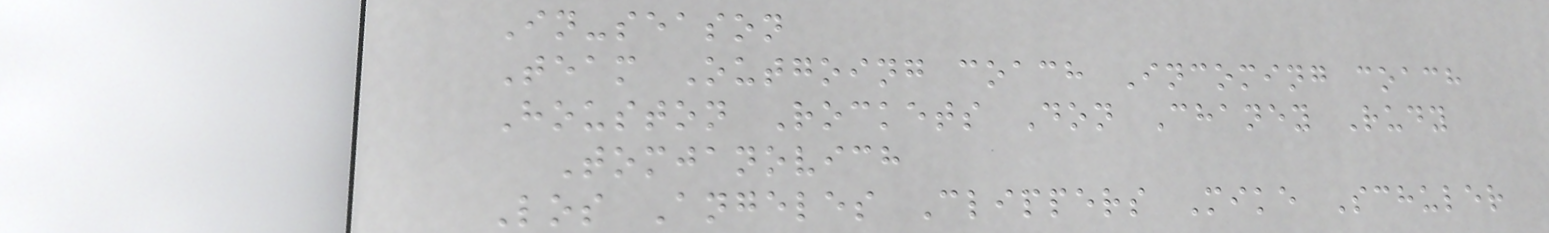In-season
Team Outgoing coach Incoming coach
Houston Rockets Don Chaney Rudy
Tomjanovich
Los Angeles Clippers Mike Schuler
